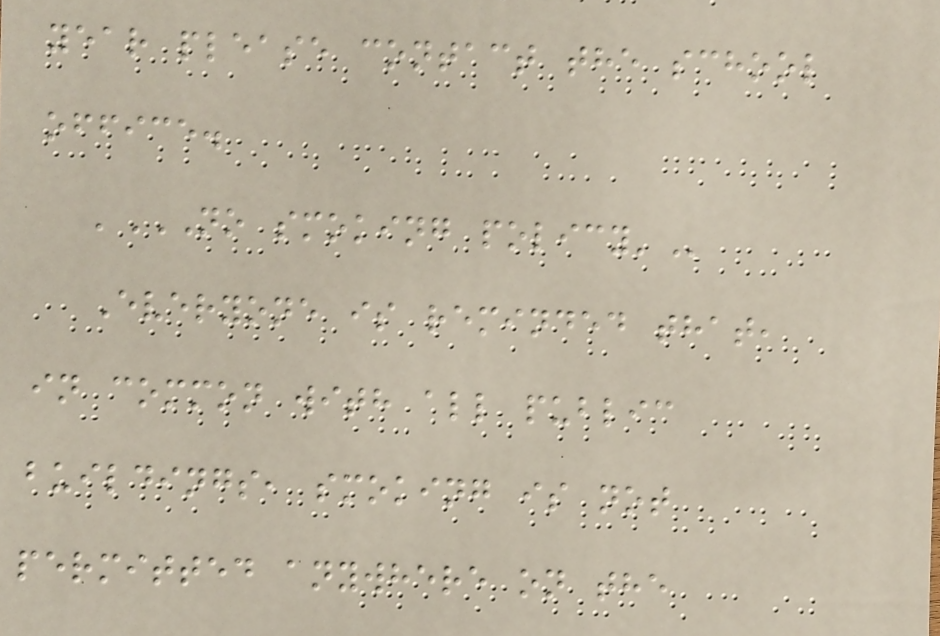year please contact the school
office.
'NO SMOKING POLICY'
Everyone is reminded that,
in common with all public
buildings, smoking is not
permitted anywhere on the
